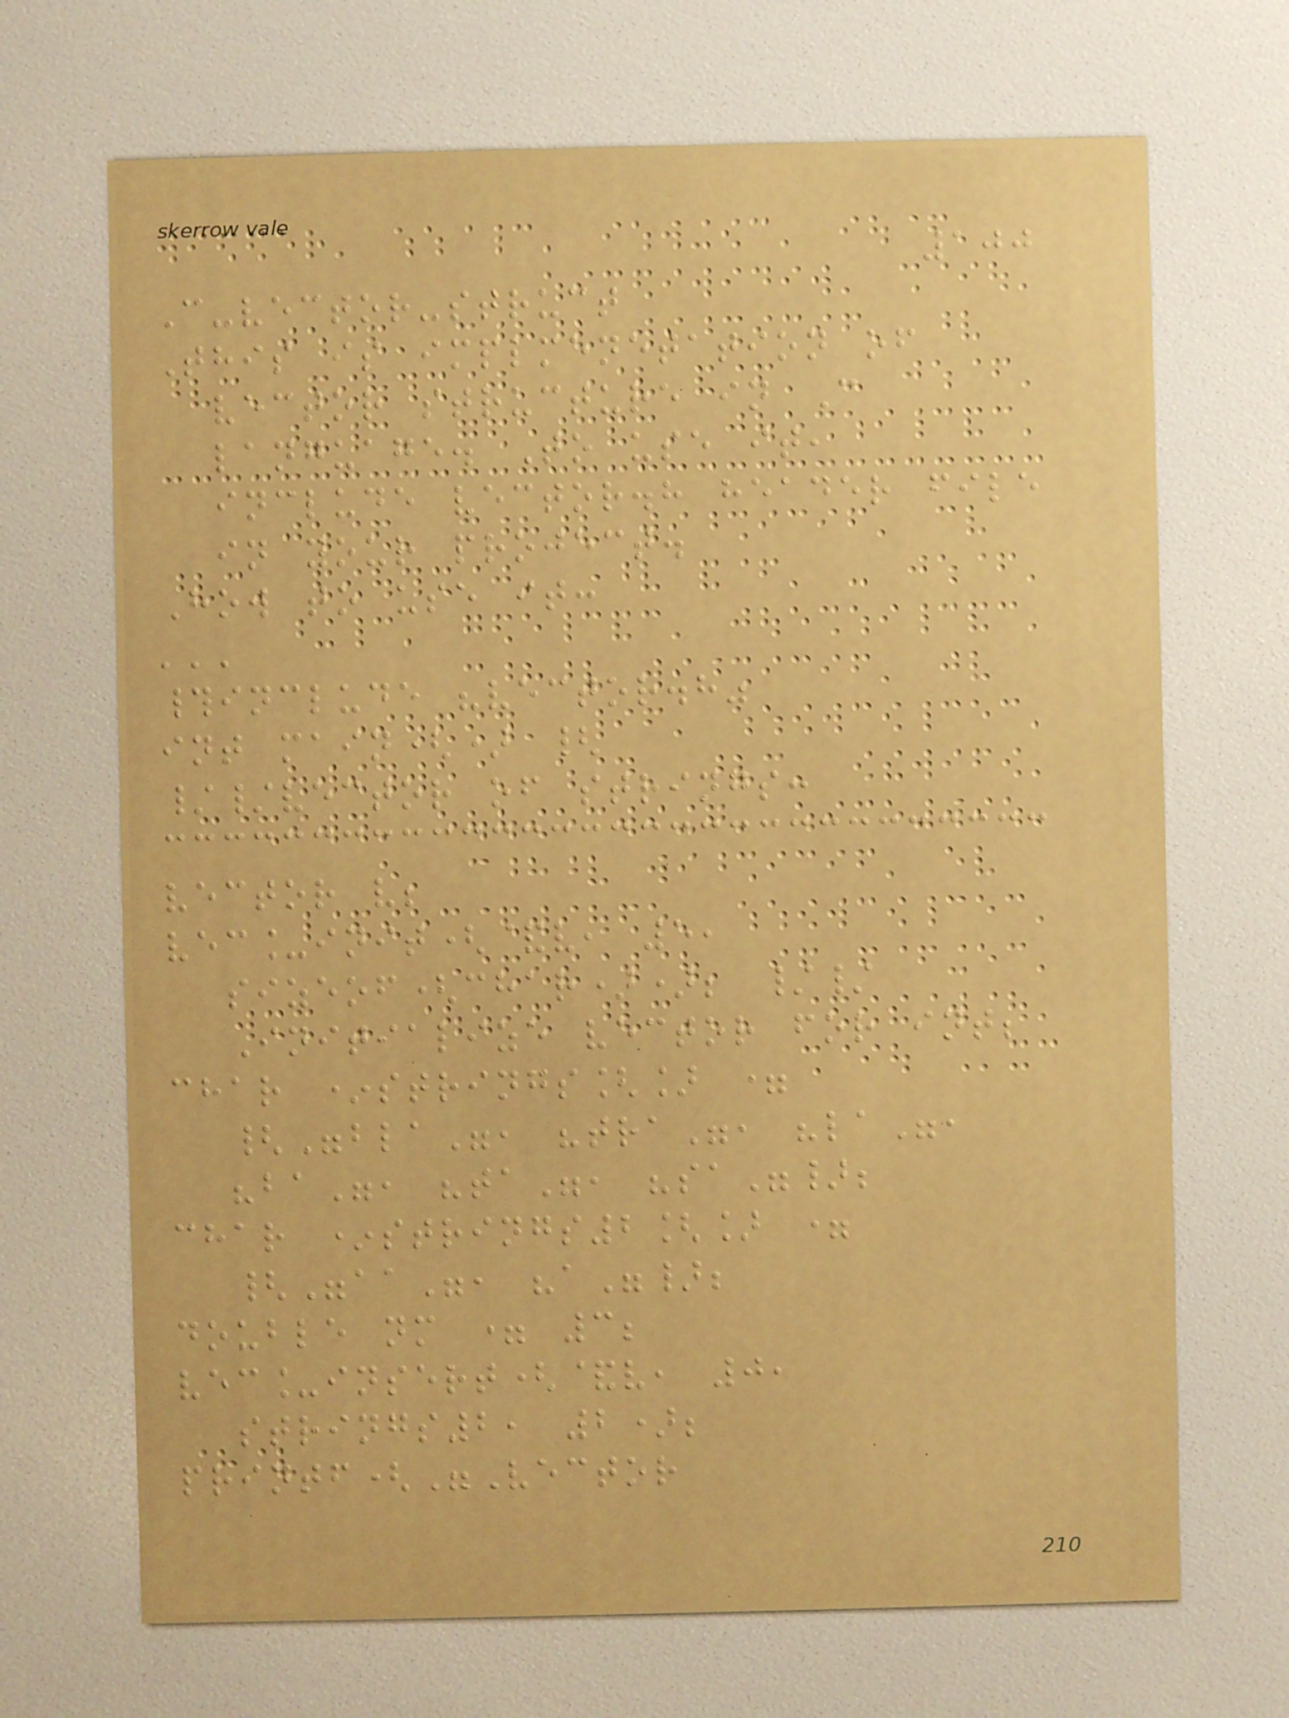100
C-vector-struct
This is implmenetation of
vector structure in C
language. To use it,
include vector.h header file
in your project.
How to use it:
'''
#include "vector.h"
int main() {
//vector of strings:
vector v;
vec_init(&v, 5,
sizeof(char)); //
Initialize vector for int;
char *strings[] =
{"bla", "tra", "la",
"ba", "ta", "sa"};
char *strings2[] =
{"aa", "a"};
double nm = 3;
vec_insert(&v, 0,
strings2, 2);
printf("Vector
